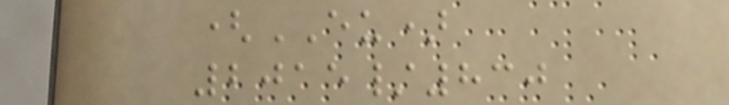(EU)
2015/830
